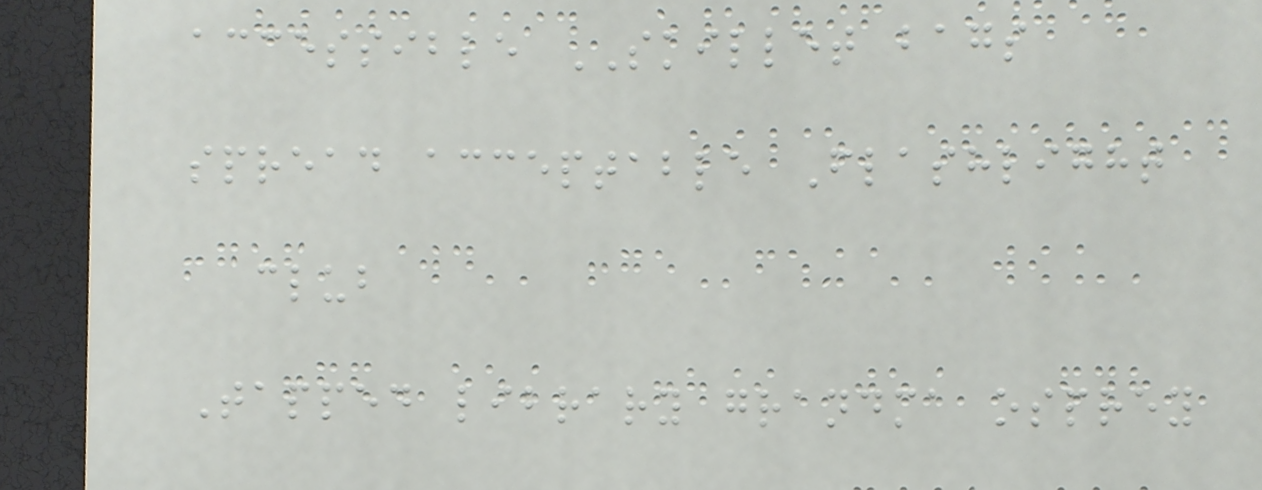accessible SKILLET bags
spread acceptable Flashlight
club
Tapped library grandma osprey
